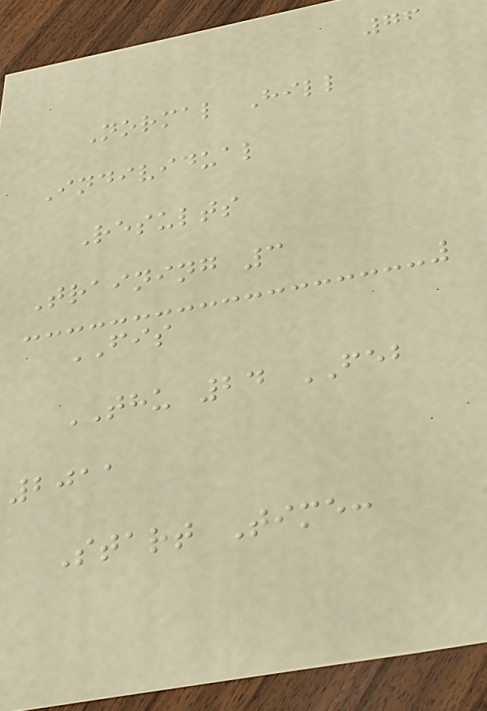76
Normal Hill
Individual
Results
Training 3
FIS
THU 24 FEB
2011
Start Time:
